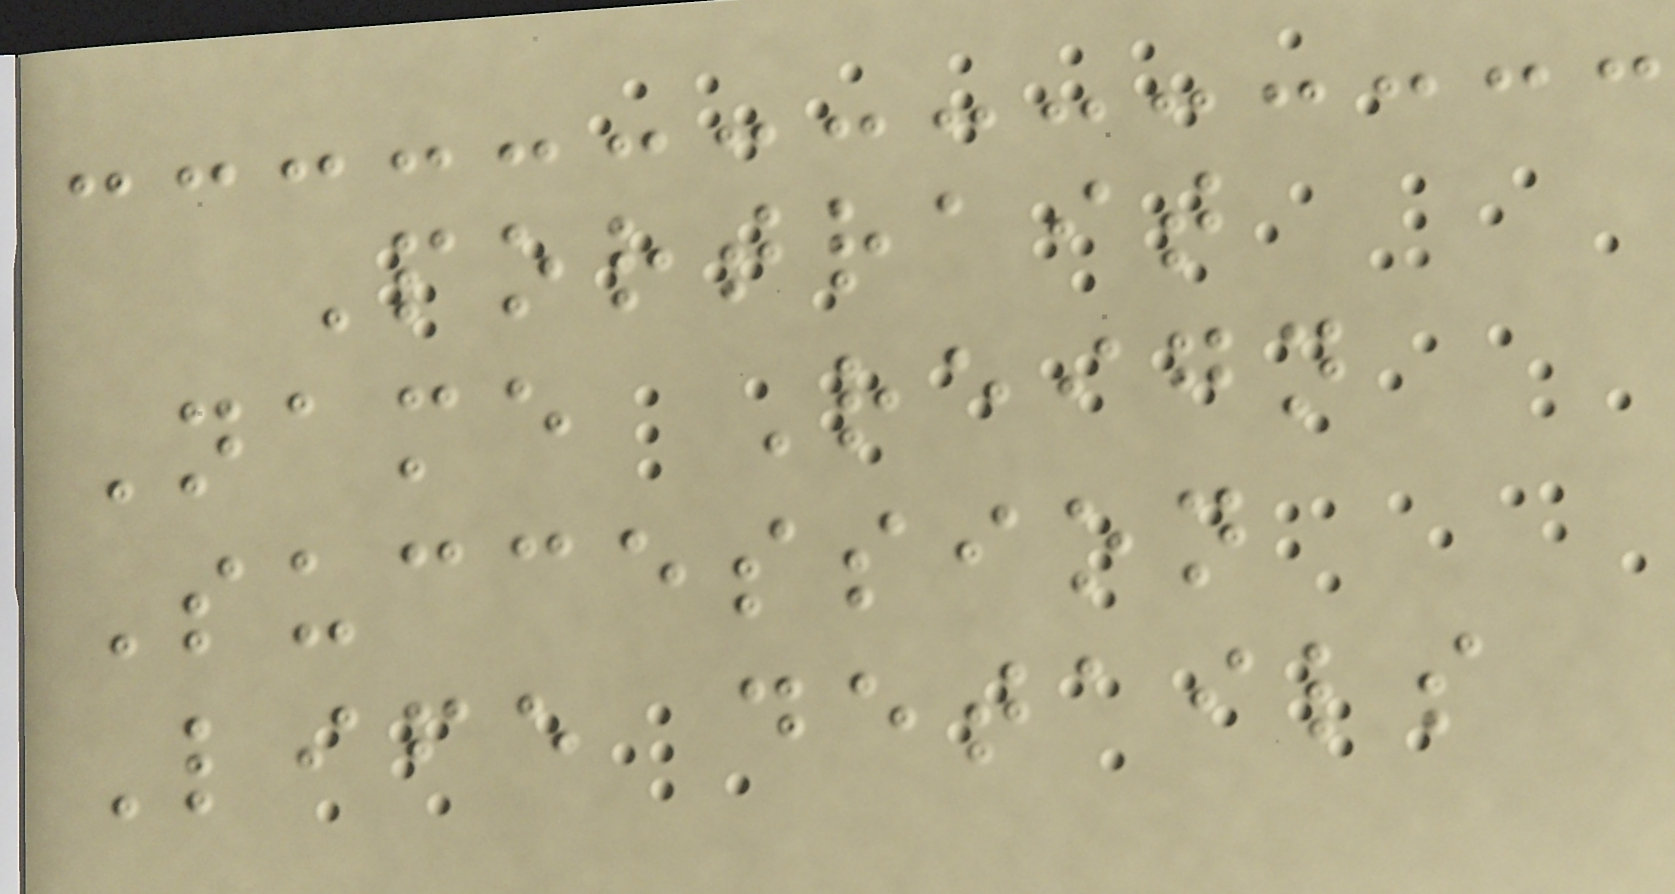Portrait
Name Reign
Succession
Life details
